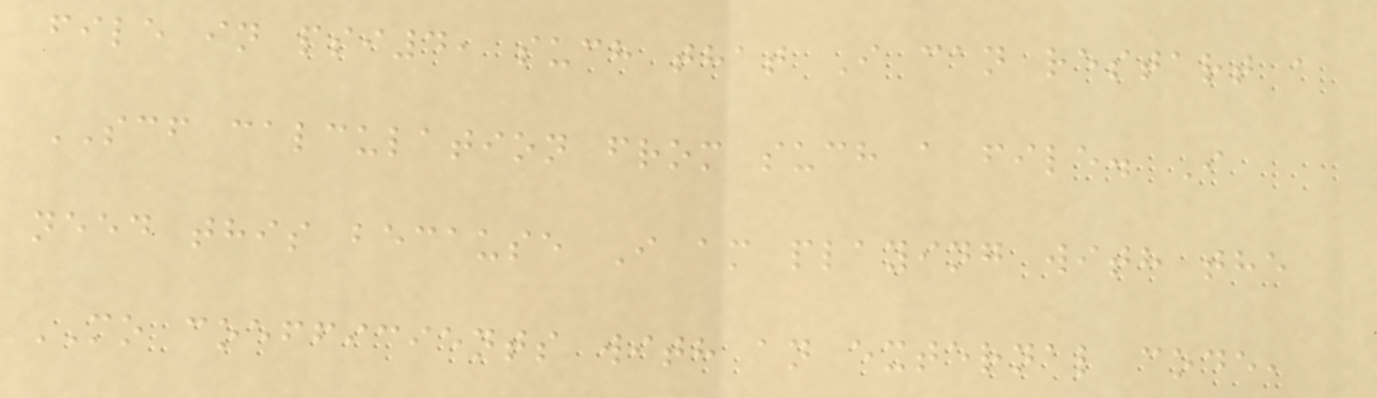file in psi4, such that I can restart a
SCF calculation from such a file. I
need this because I am playing with the
MO coefficients with an external code,
